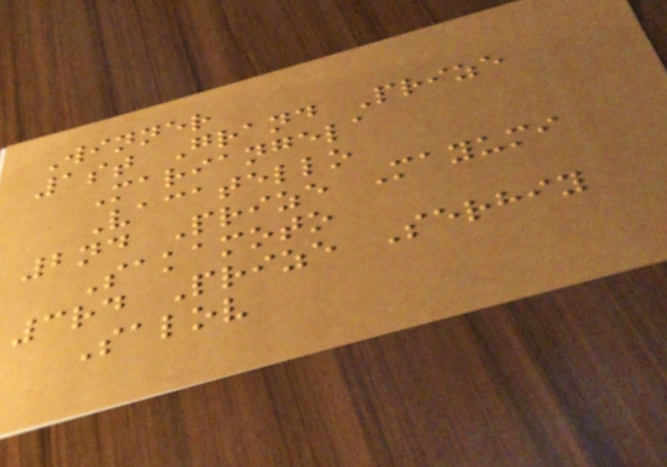Winner
1st Grand Prize
Mariangela
Vacatello
2nd Prize Mayumi
Sakamoto
3rd Prize Serhiy
Salov
